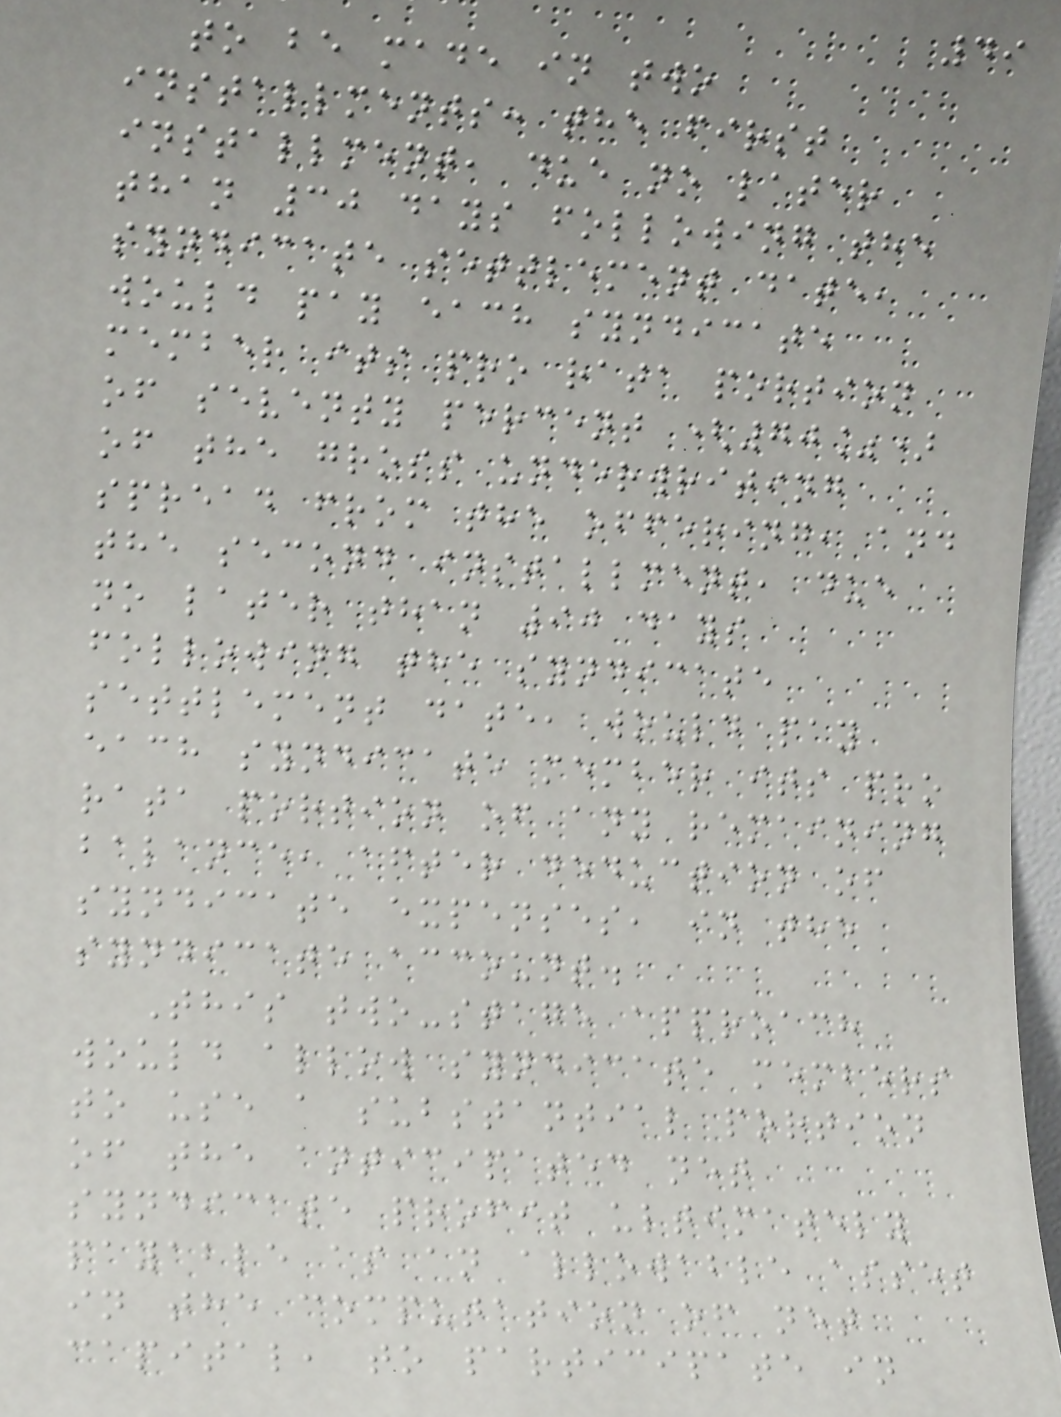49
to be made in two
installments: the first
installment, due no later
than 30 days following the
syndicate settlement date,
would pay each syndicate
member its pro rata portion
of seventy percent (70%)
of the gross underwriting
spread from the offering, and
the second installment, due
no later than 90 days
following the syndicate
settlement date, would pay
each syndicate member its pro
rata portion of any remaining
balance, after deduction of
syndicate expenses, in the
syndicate account.
This two-stage approach
would allow syndicate members
to use a substantial portion
of the anticipated net
syndicate profit ultimately
payable as an allowable asset
in the computation of net
capital, to participate in
